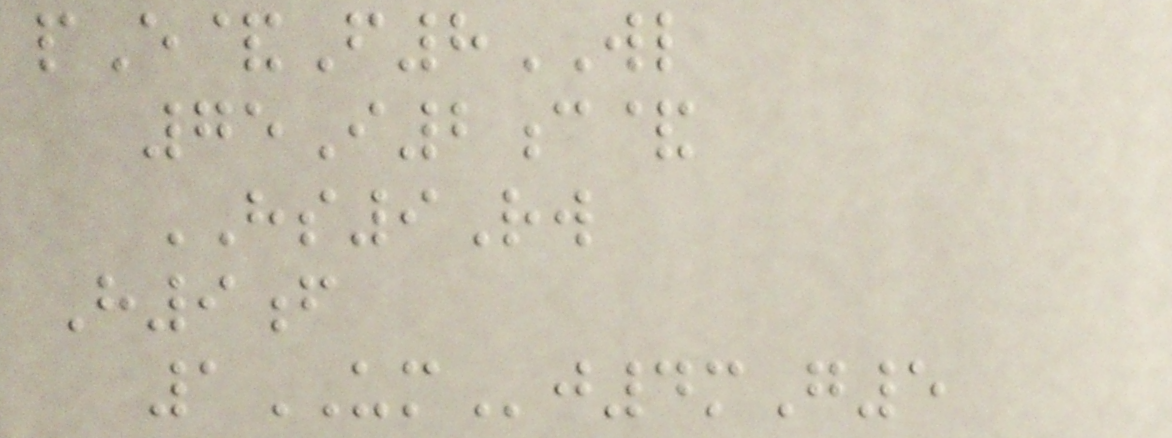pE&F8WL
75I2c&
HS9Rw
H9f
1UMj4mG5
